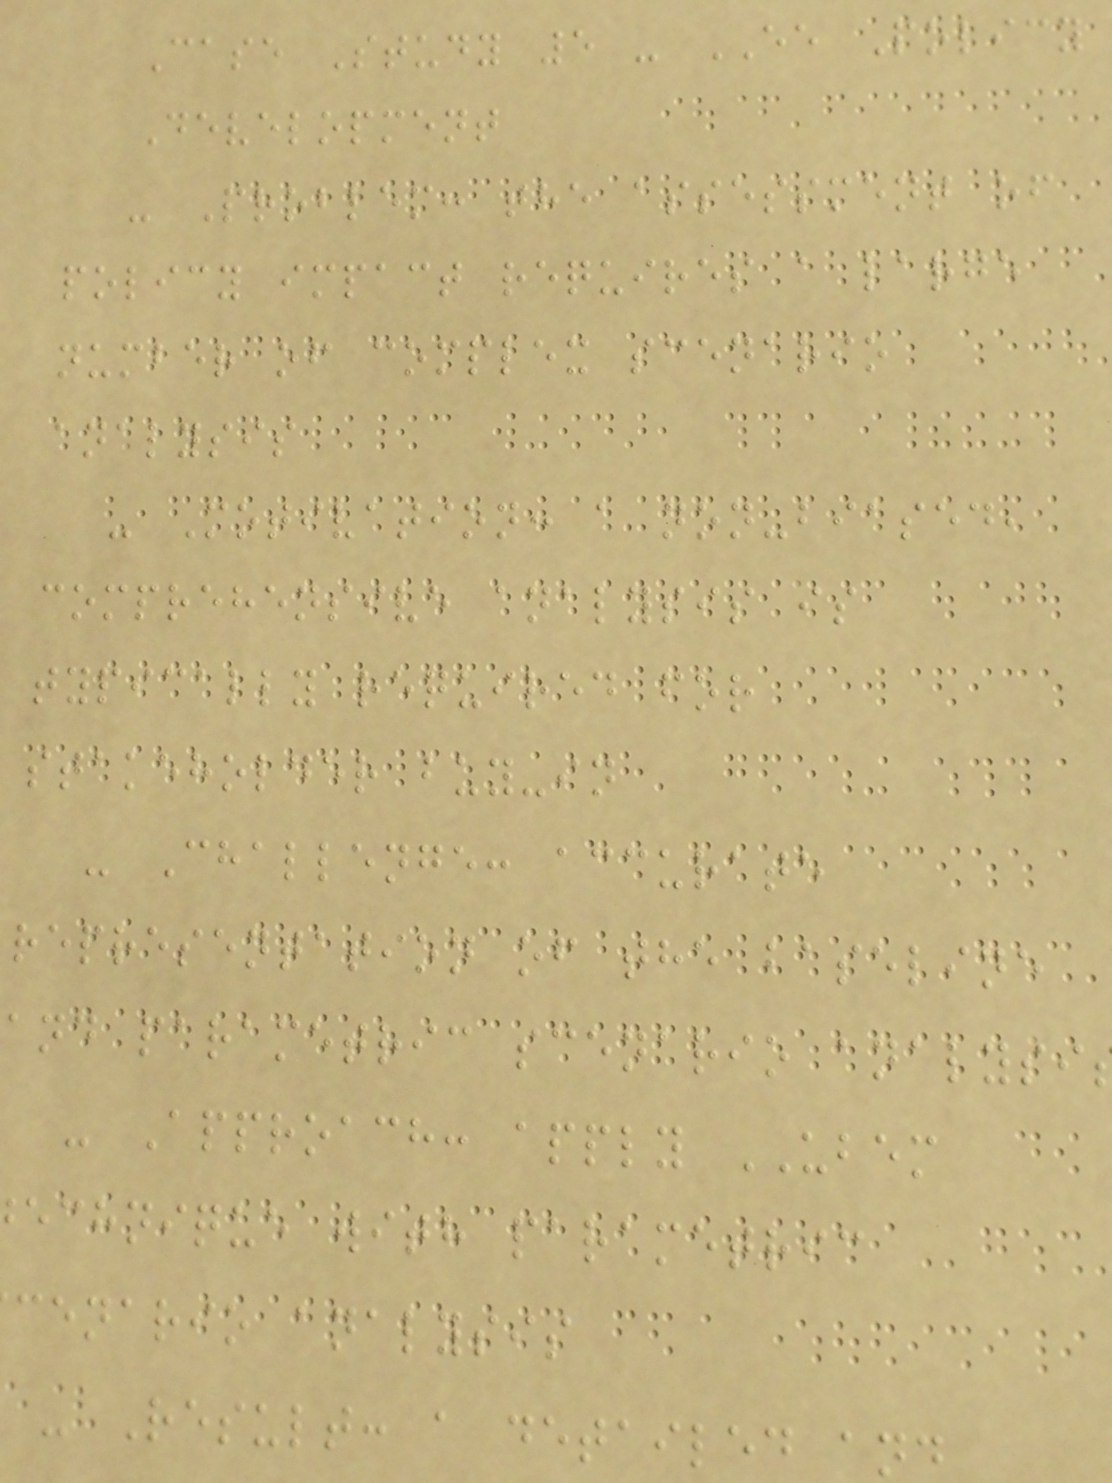Case Study 5 - EE Policy
Development
- Problem: the assessment of
policy impact requires a large
number of complex scenario
analysis
- Motivation: a non-biased,
comprehensive analysis is
typically required for
stakeholder buy-in
- Challenge: accurate
representation of the baseline
and parametric scenario analysi
- Approach: apply UBEM
echnique with parametric
cenario analysis
- Result: a detailed and
